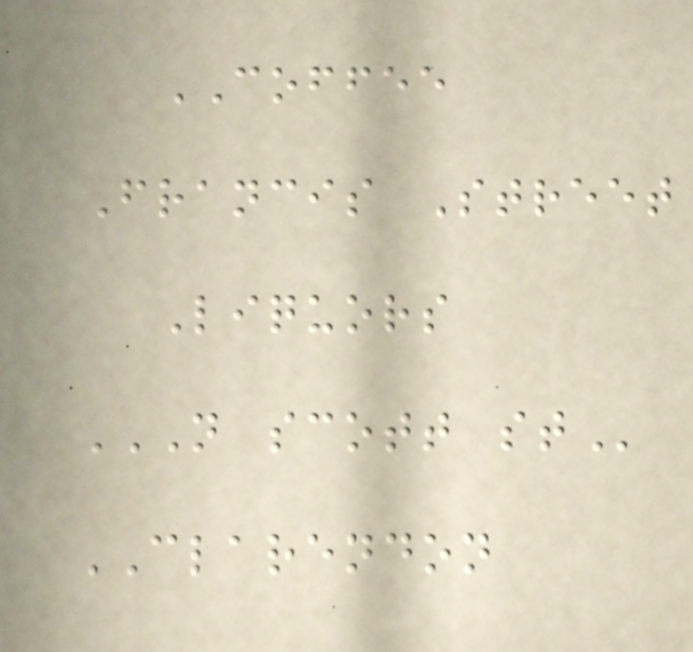COFFEE
Francis Street
Liquors
N SCOTT ST
CLARENDON
